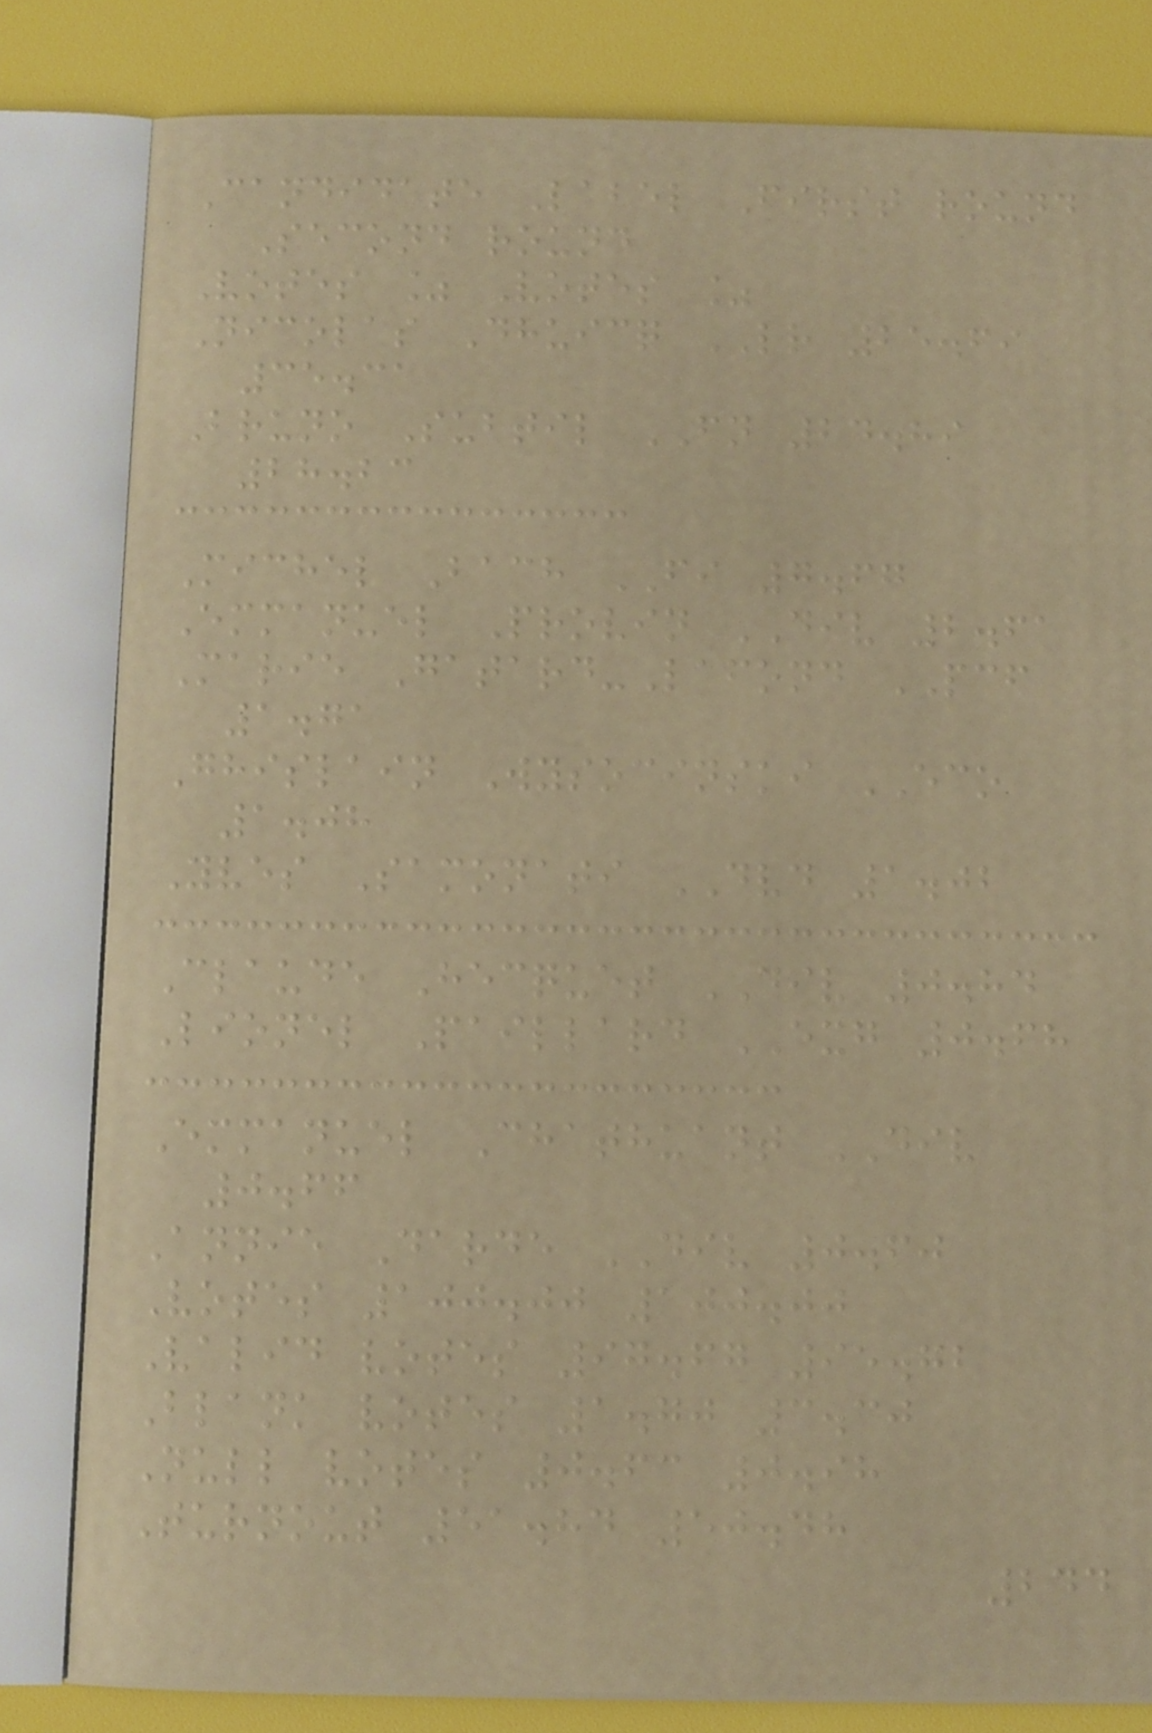Candidate Label First round
Second round
Votes % Votes %
Nicolas Dhuicq LR 25.69
35.31
Bruno Subtil FN 24.89
28.23
Michel Bach FI 7.67
Emmanuel Provin DIV 2.61
Marie Gatard-Lafond PCF
1.71
Ghislain Wysocinski ECO
1.08
Yves Samonati DVD 1.02
Claude Hecquet DIV 0.84
Lionel Paillard EXG 0.68
Emmanuel Chathuant DIV
0.66
Annie Darde DIV 0.60
Votes 100.00 100.00
Valid votes 97.67 95.72
Blank votes 1.70 3.30
Null votes 0.63 0.98
Turnout 51.84 50.48
244
